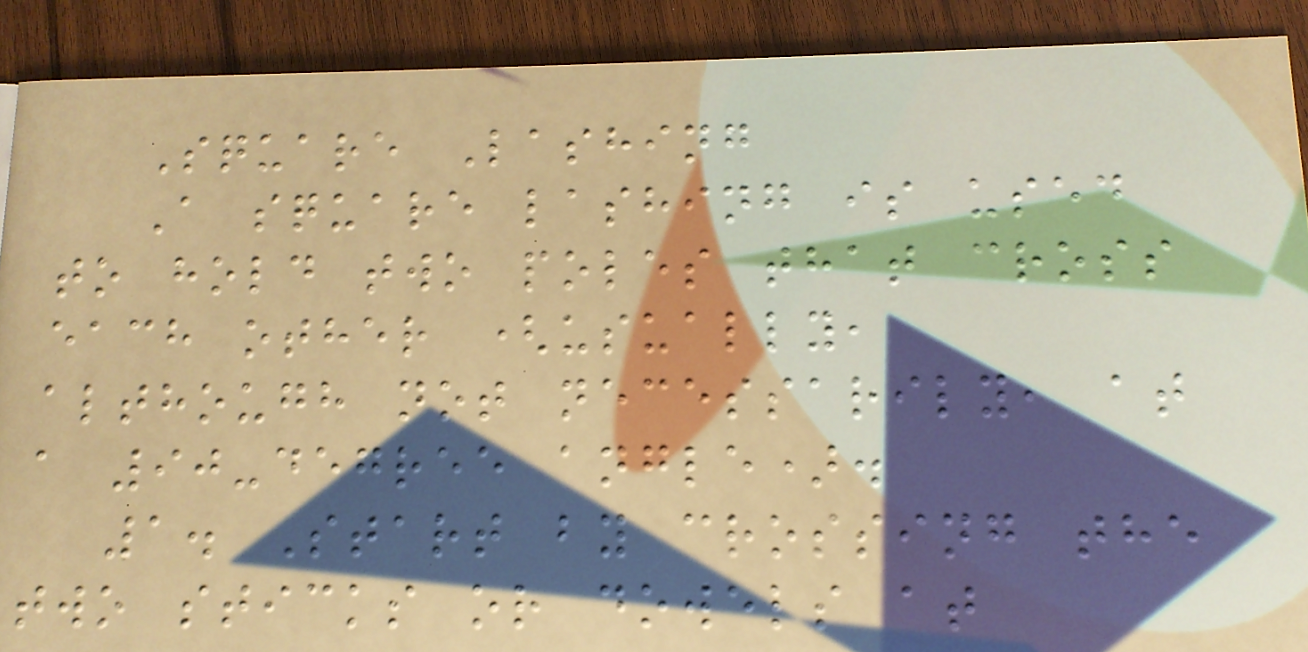Square Lashing
A square lashing is used
to hold two poles that cross
each other (usually,
although not necessarily, at
a 90-degree angle).
1. Start by crossing the
two sticks or dowels at
